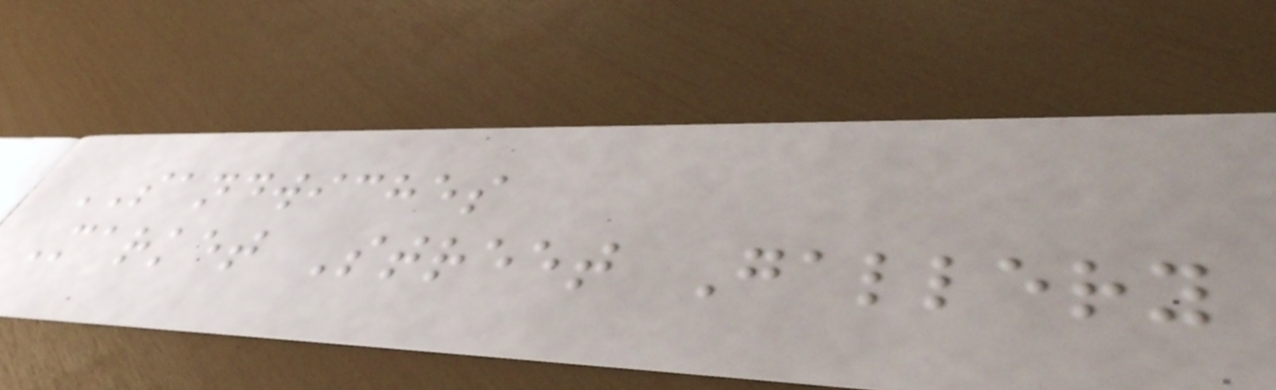SANDWICHES
Market Street Gallery
